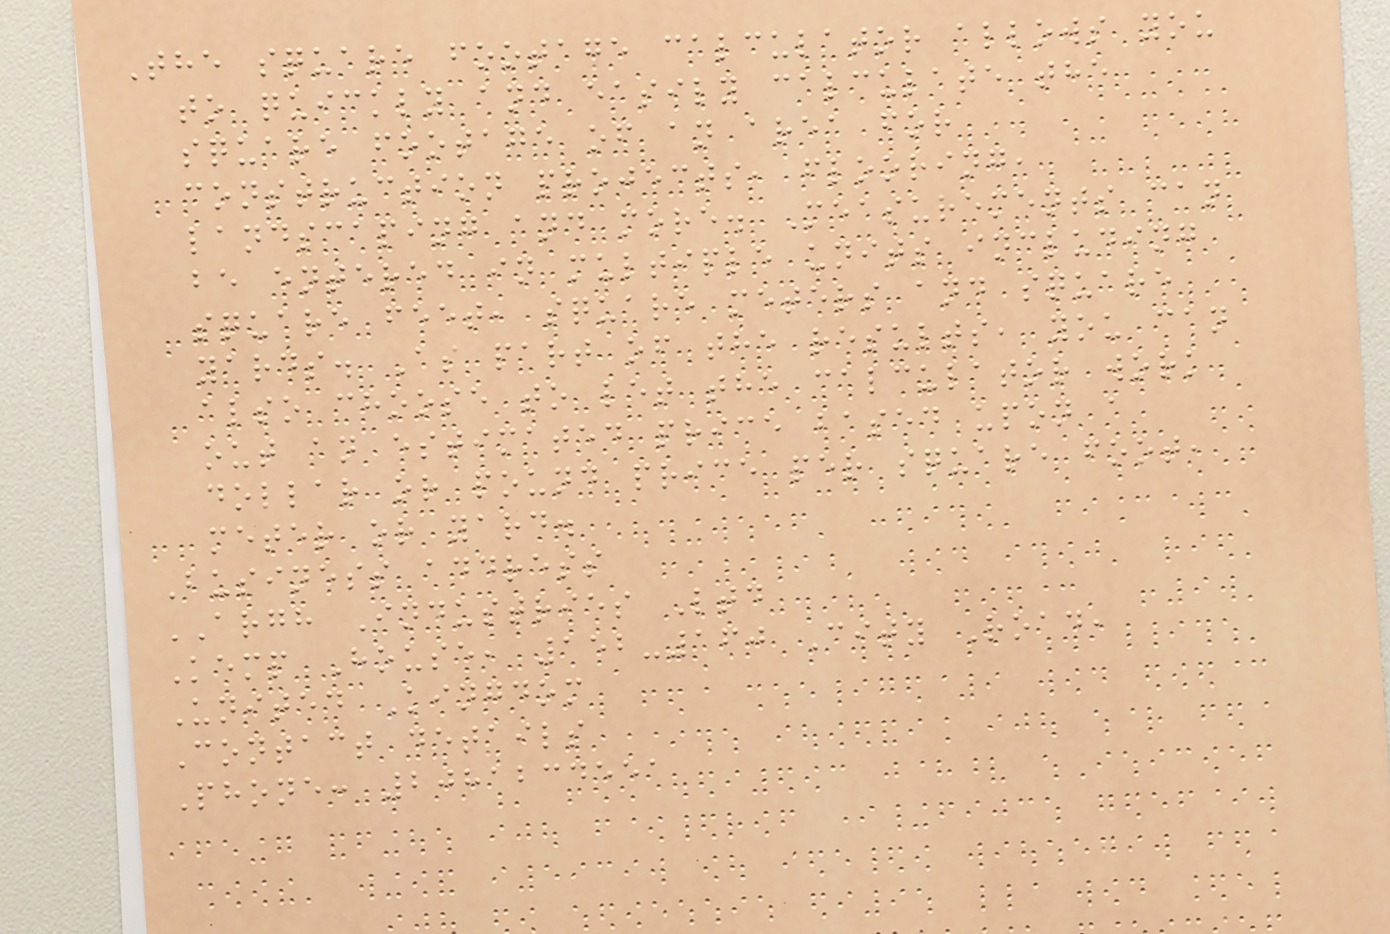The square footage calculator allows you
to quickly and easily calculate the
square footage of an area for
construction projects, flooring,
landscaping and more. Measurements can
be entered in multiple units including
square feet, square meters and square
yards. As part of the results, you can
also choose to let the calculator work
out an estimated price based upon a
dollar or pound price per square foot,
meter or yard.
Business address
ARGH Industries Ltd
Kemp House, 152-160 City Road,
United Kingdom
Contact details
Phone: 2081234551
